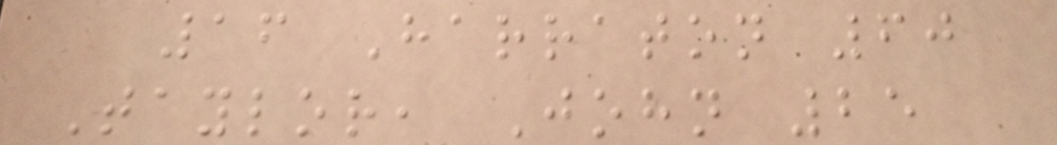16 Harraton 60
Taylor, John 25
